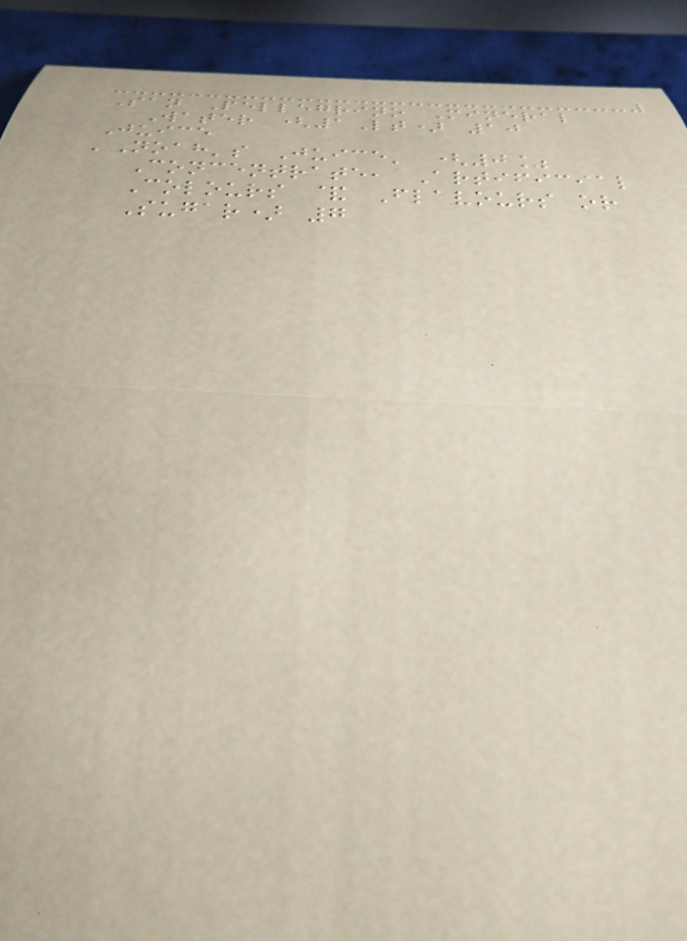San Pellegrino Mineral
Water (1Lt) 10
Juice
'Noah's Juice' (0%
Concentrate, Artificial
Colours & Flavours or
Sugar) 7
